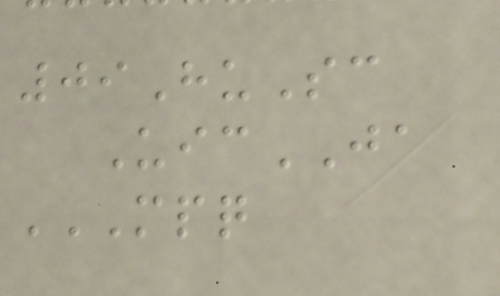09HuSc
UicJA
MPQ
